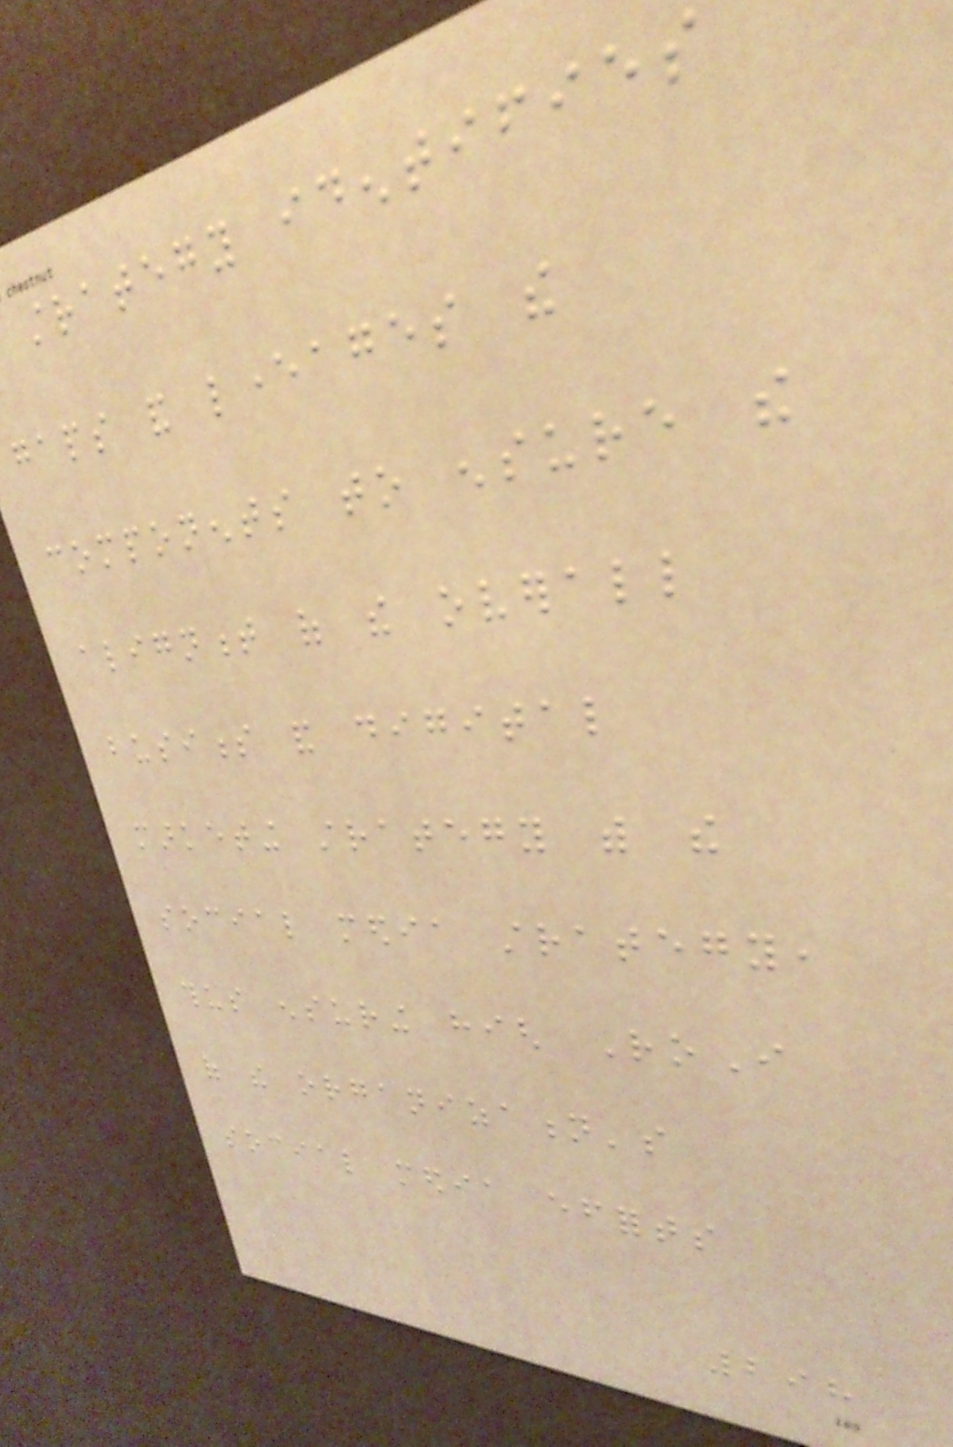strategy identifies
gaps and leverages the
components to ensure the
alignment of the overall
business and digital
marketing strategy with the
social media strategy,
thus ensuring high RoI
of the organization's
social media efforts
298
